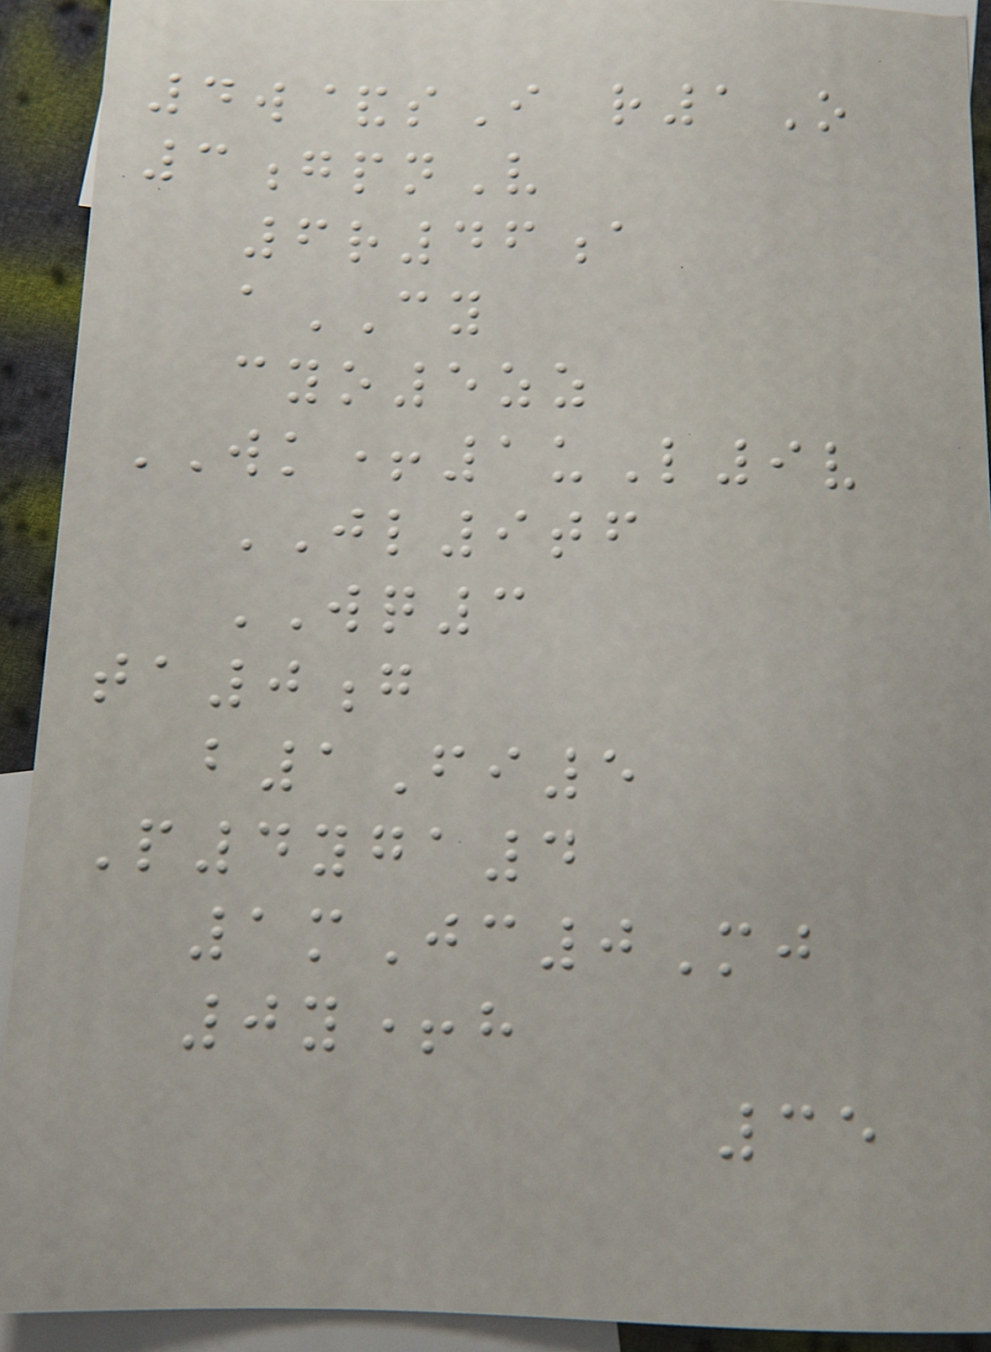4w&sI r1O
3gpnV
6r46a
aCY
cyo5zz
WK+1uL9v
JL9tf
WQ3
ta0g
b1Fi5
P4yga4
1mJc0Mj
0y+h
35
